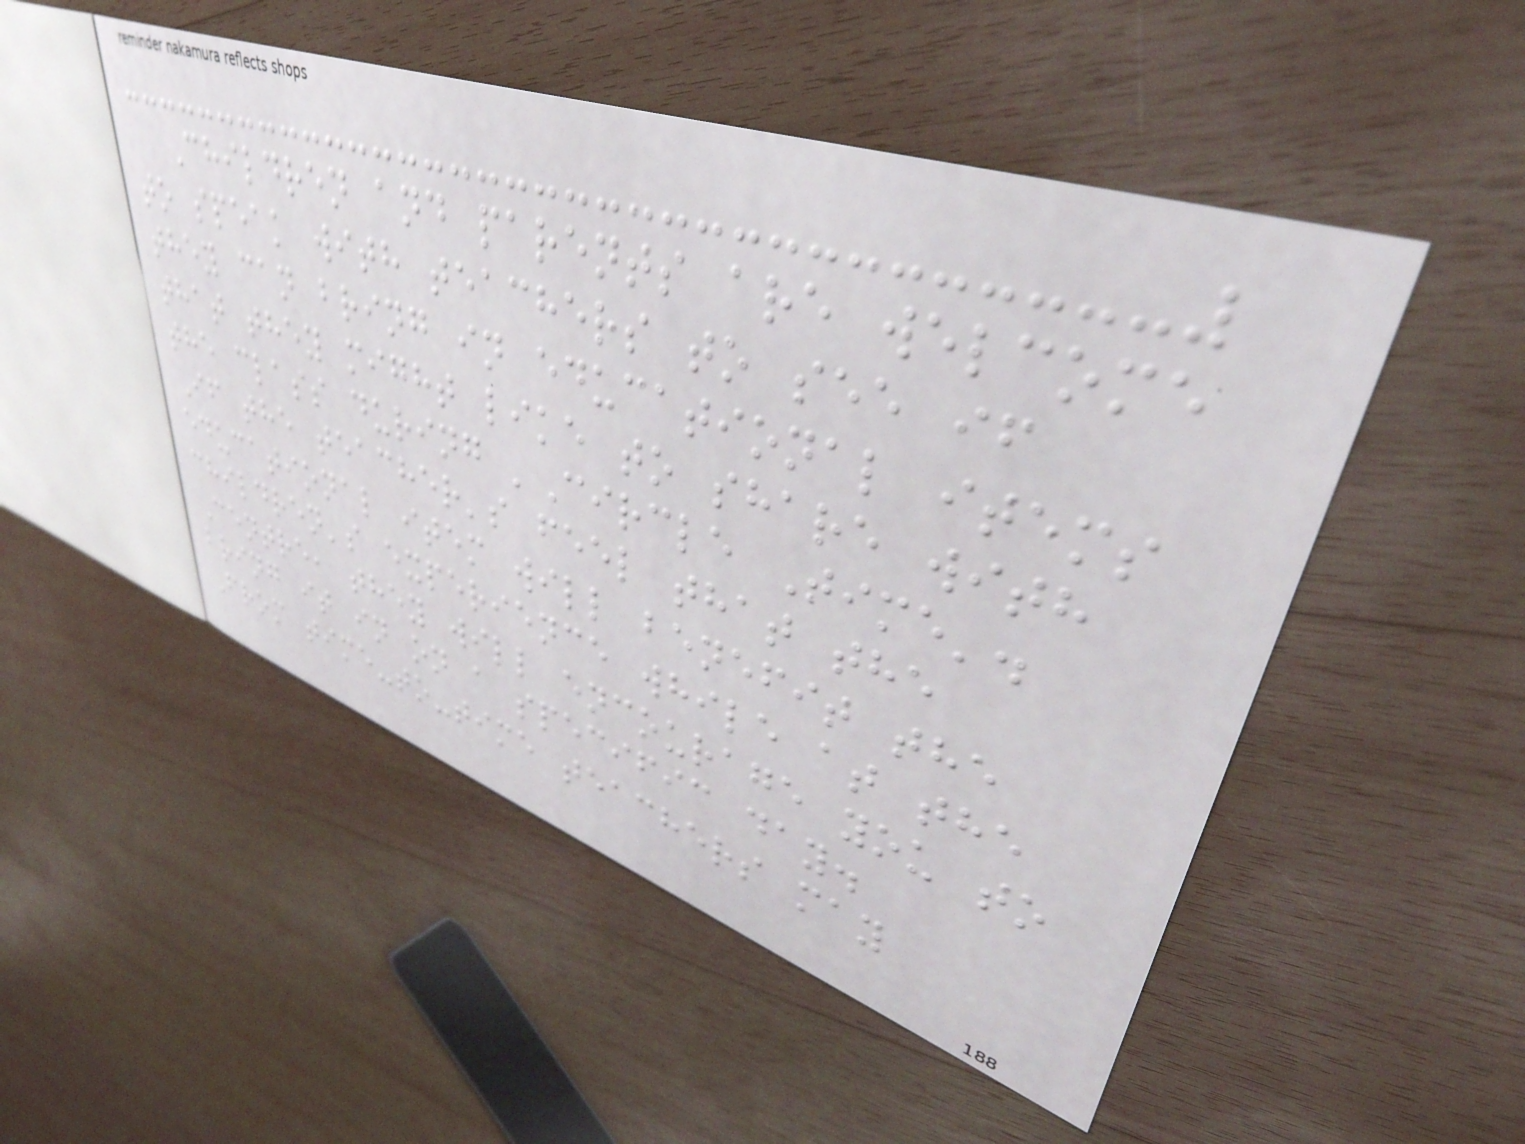Children and parents are welcome
to speak with teachers to see if
they can bring in educational items
that they might like to share with
the class during 'Circle Time'.
If the teacher's feel that the
educational item will benefit the
children's experience while at the
Centre, they will encourage you to
bring it in on a specific day.
From time-to-time teachers may
